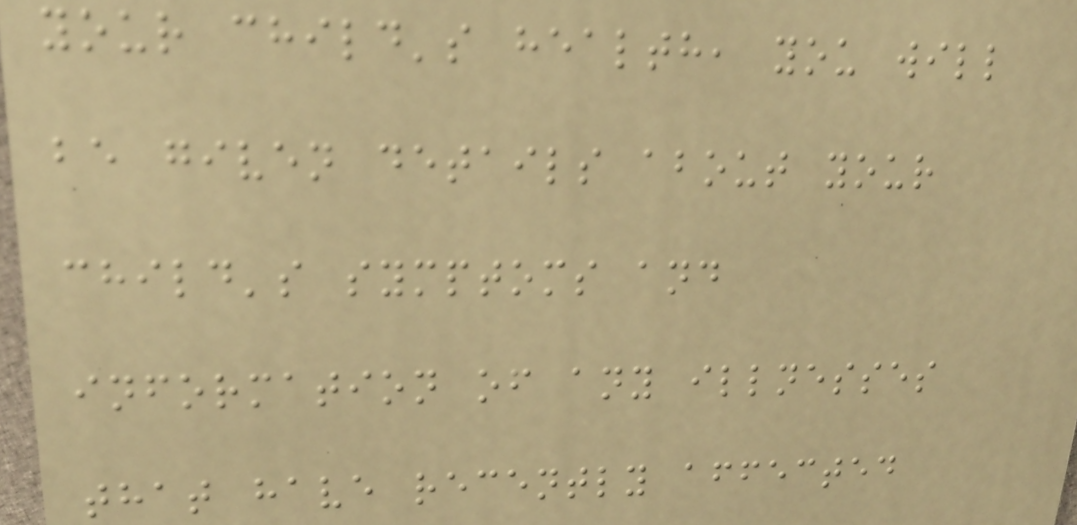your child's health, you will
be given details about your
child's symptoms and
information of any illnesses
that have recently affected
